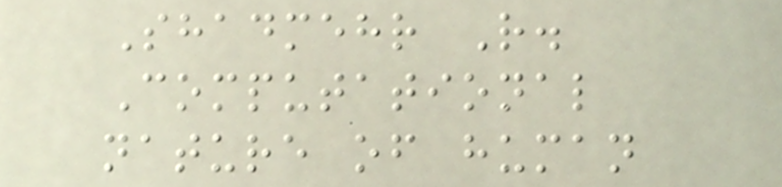Shadmehr R.
Computational
nature of human
